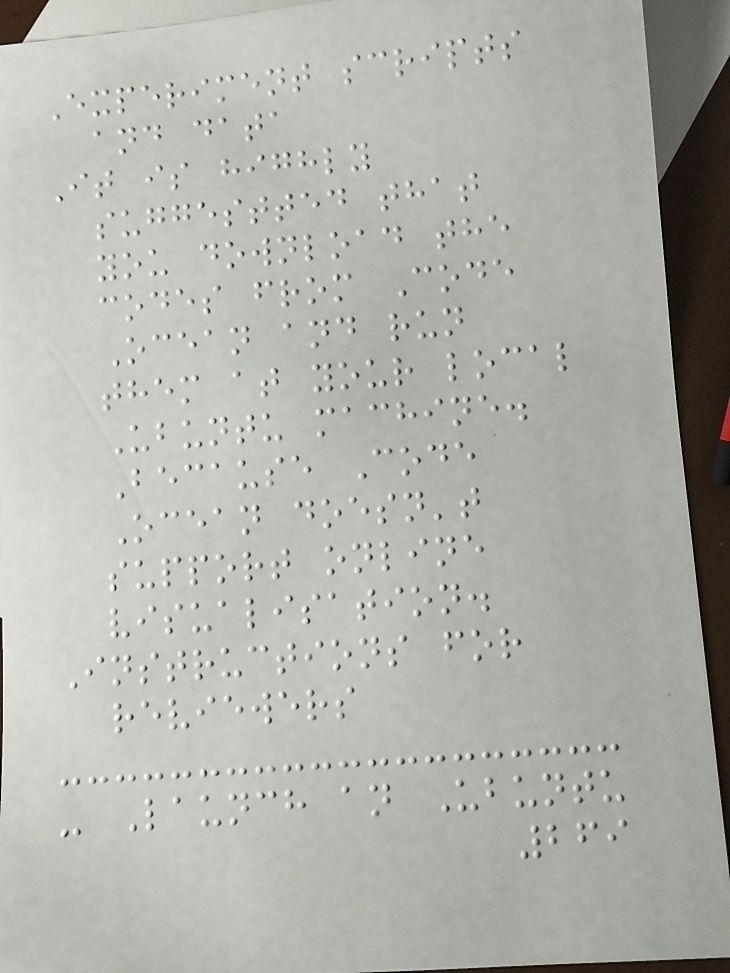Experiment scripts
and data
It is highly
suggestted that
you download the
codes from Code
Ocean and run
them at your local
Ubuntu machine.
Because Code
Ocean doesn't
support online
visualisation.
Instructions for
reviewers
- Launch an Ubuntu
269
